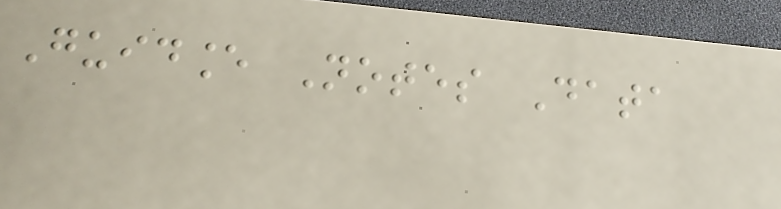Guidance Notes Data
